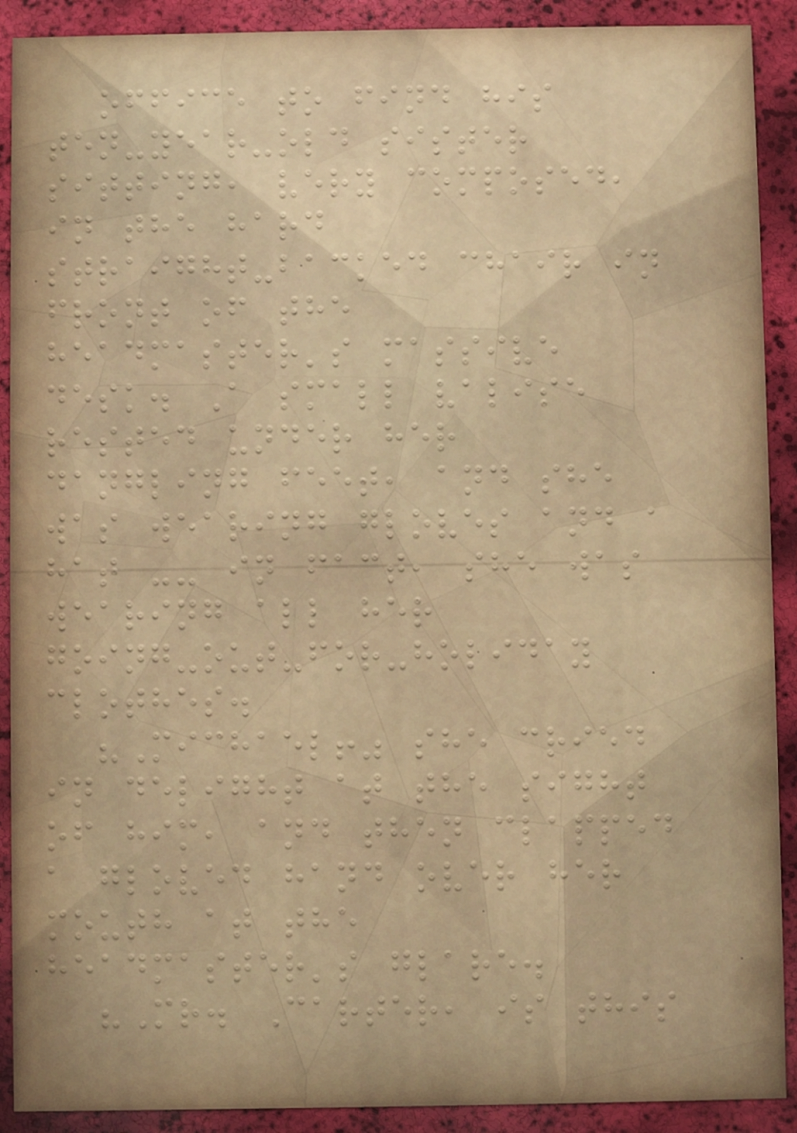office to find his
ten-year-old sister
sitting, very composed,
in the hard
straight-backed chair in
front of the
headmaster's massive
desk. A small valise
rested under her
dangling feet, and she
was wearing gloves and a
hat -- in fact, she was
wearing all her
going-out-for-holiday
clothes.
"Michael!" she cried
in delight at the sight
of him, and then clapped
a gloved hand over her
mouth at the
headmaster's glare.
"Mr. Carter, is this
